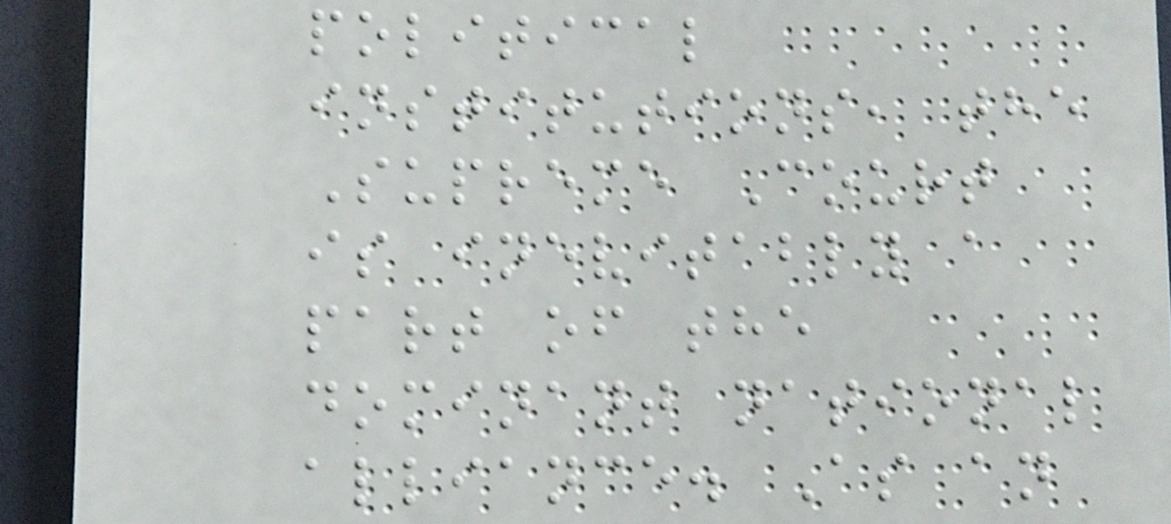political
institutions, the
Supreme Court
is inevitably a
part of the
dominant national
alliance. As an
